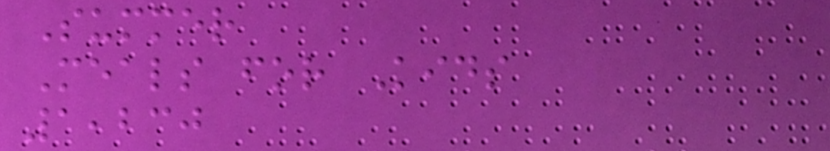Summer
Meals for Kids
1,230
